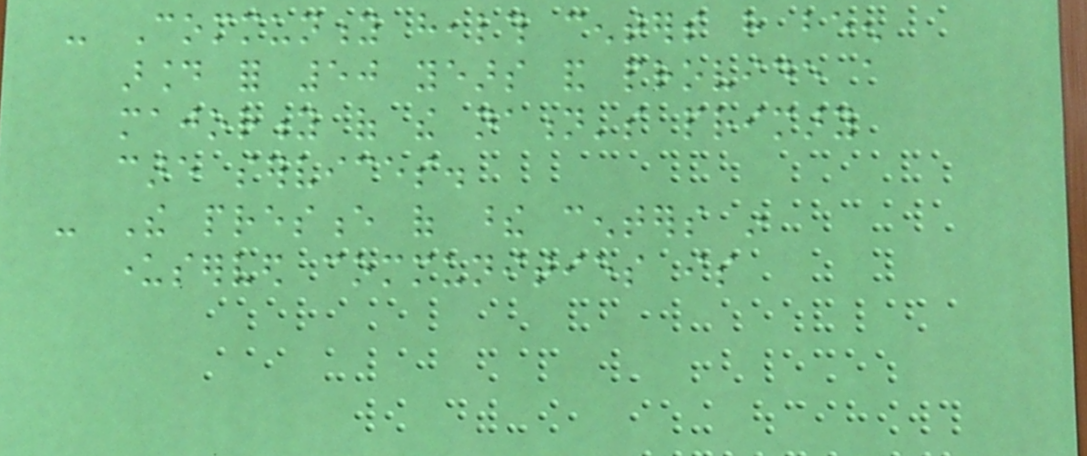- Community health centers have been
around for 50 years and provide a
majority of the nation's primary
care services.
- The presence of these centers in
underserved communities is
